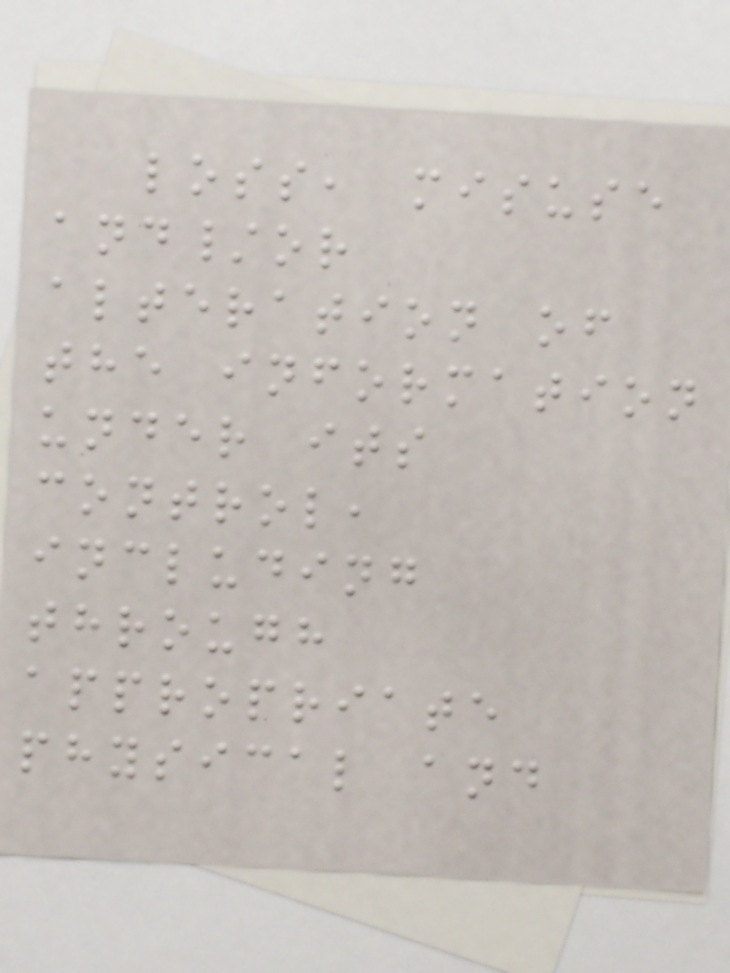loss, misuse
and/or
alteration of
the information
under its
control,
including
through
appropriate
physical and
